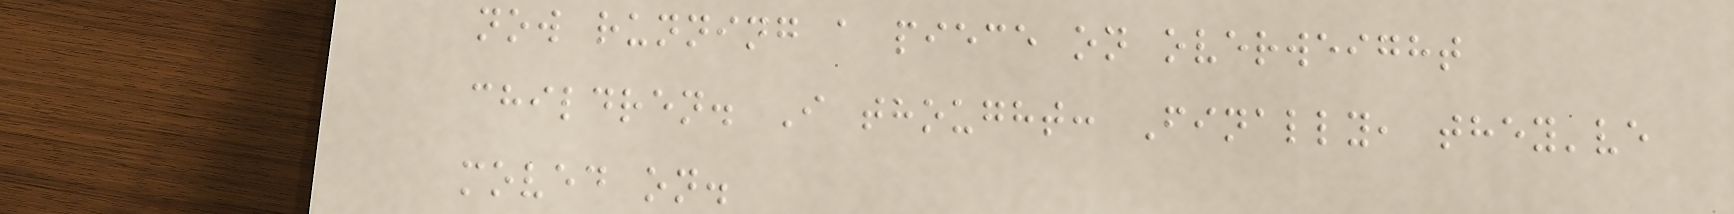now running a piece on overweight
children. I thought: Finally, they've
moved on.
